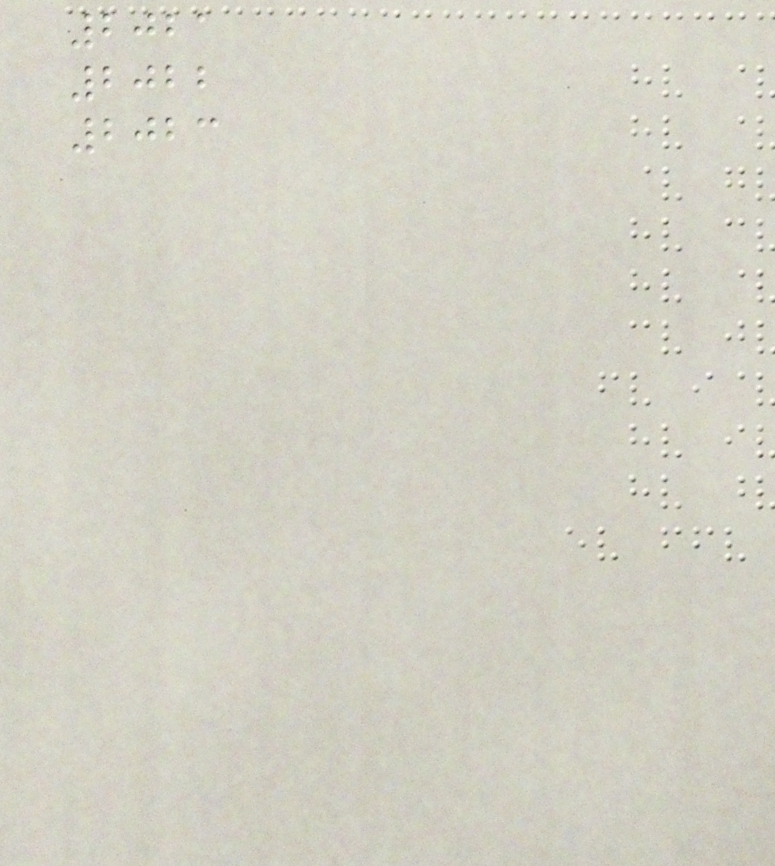2021
2022
2023
